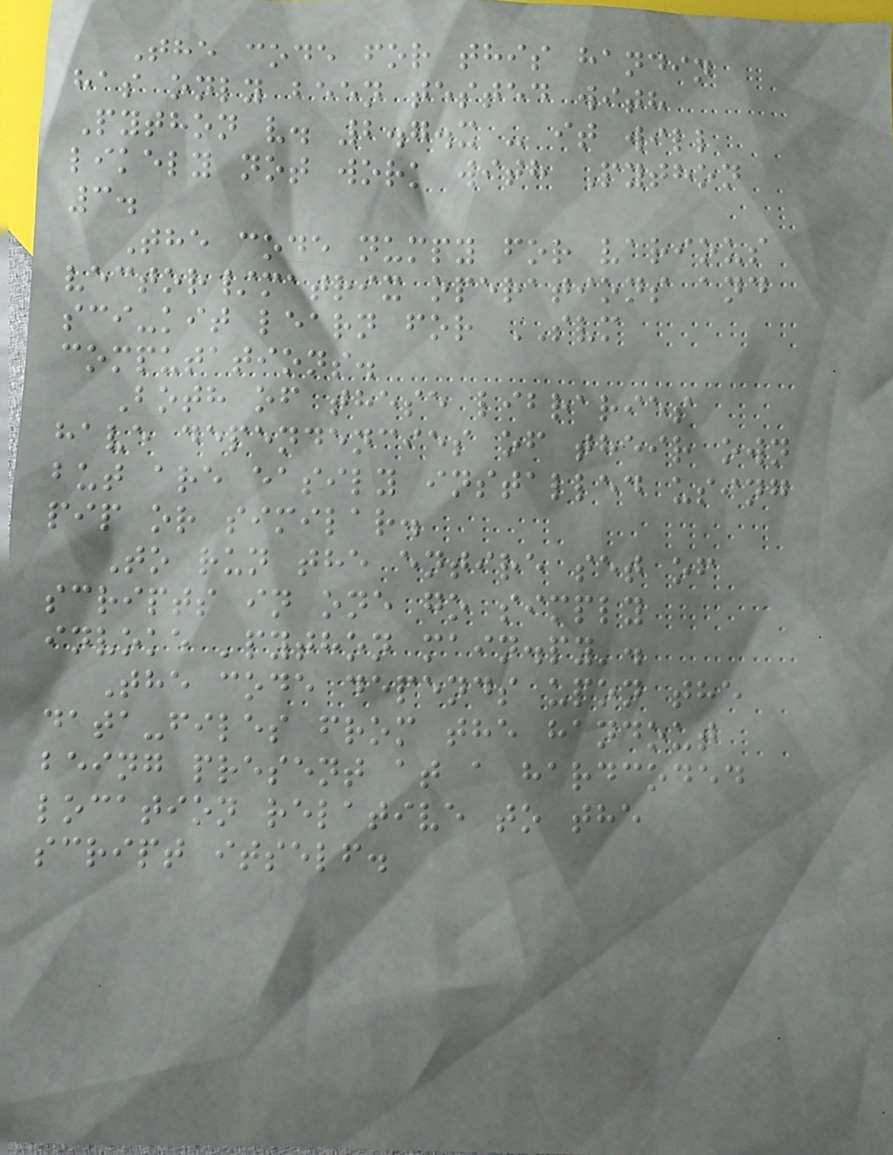The code for this handin
has only been tested with
Python v. 2.7.x - it will
likely not work with Python
3.
The code numpy for various
vector/matrix operations and
sci-kit learn for SVM
computations.
Both of these libraries
have dependencies of their own
but are easily installed using
pip or similar.
To run the entire set of
scripts in one go simply
invoke 'python main.py'.
The code depends upon the
data-files from the handout
being present at a hardcoded
location relative to the
script itself.
